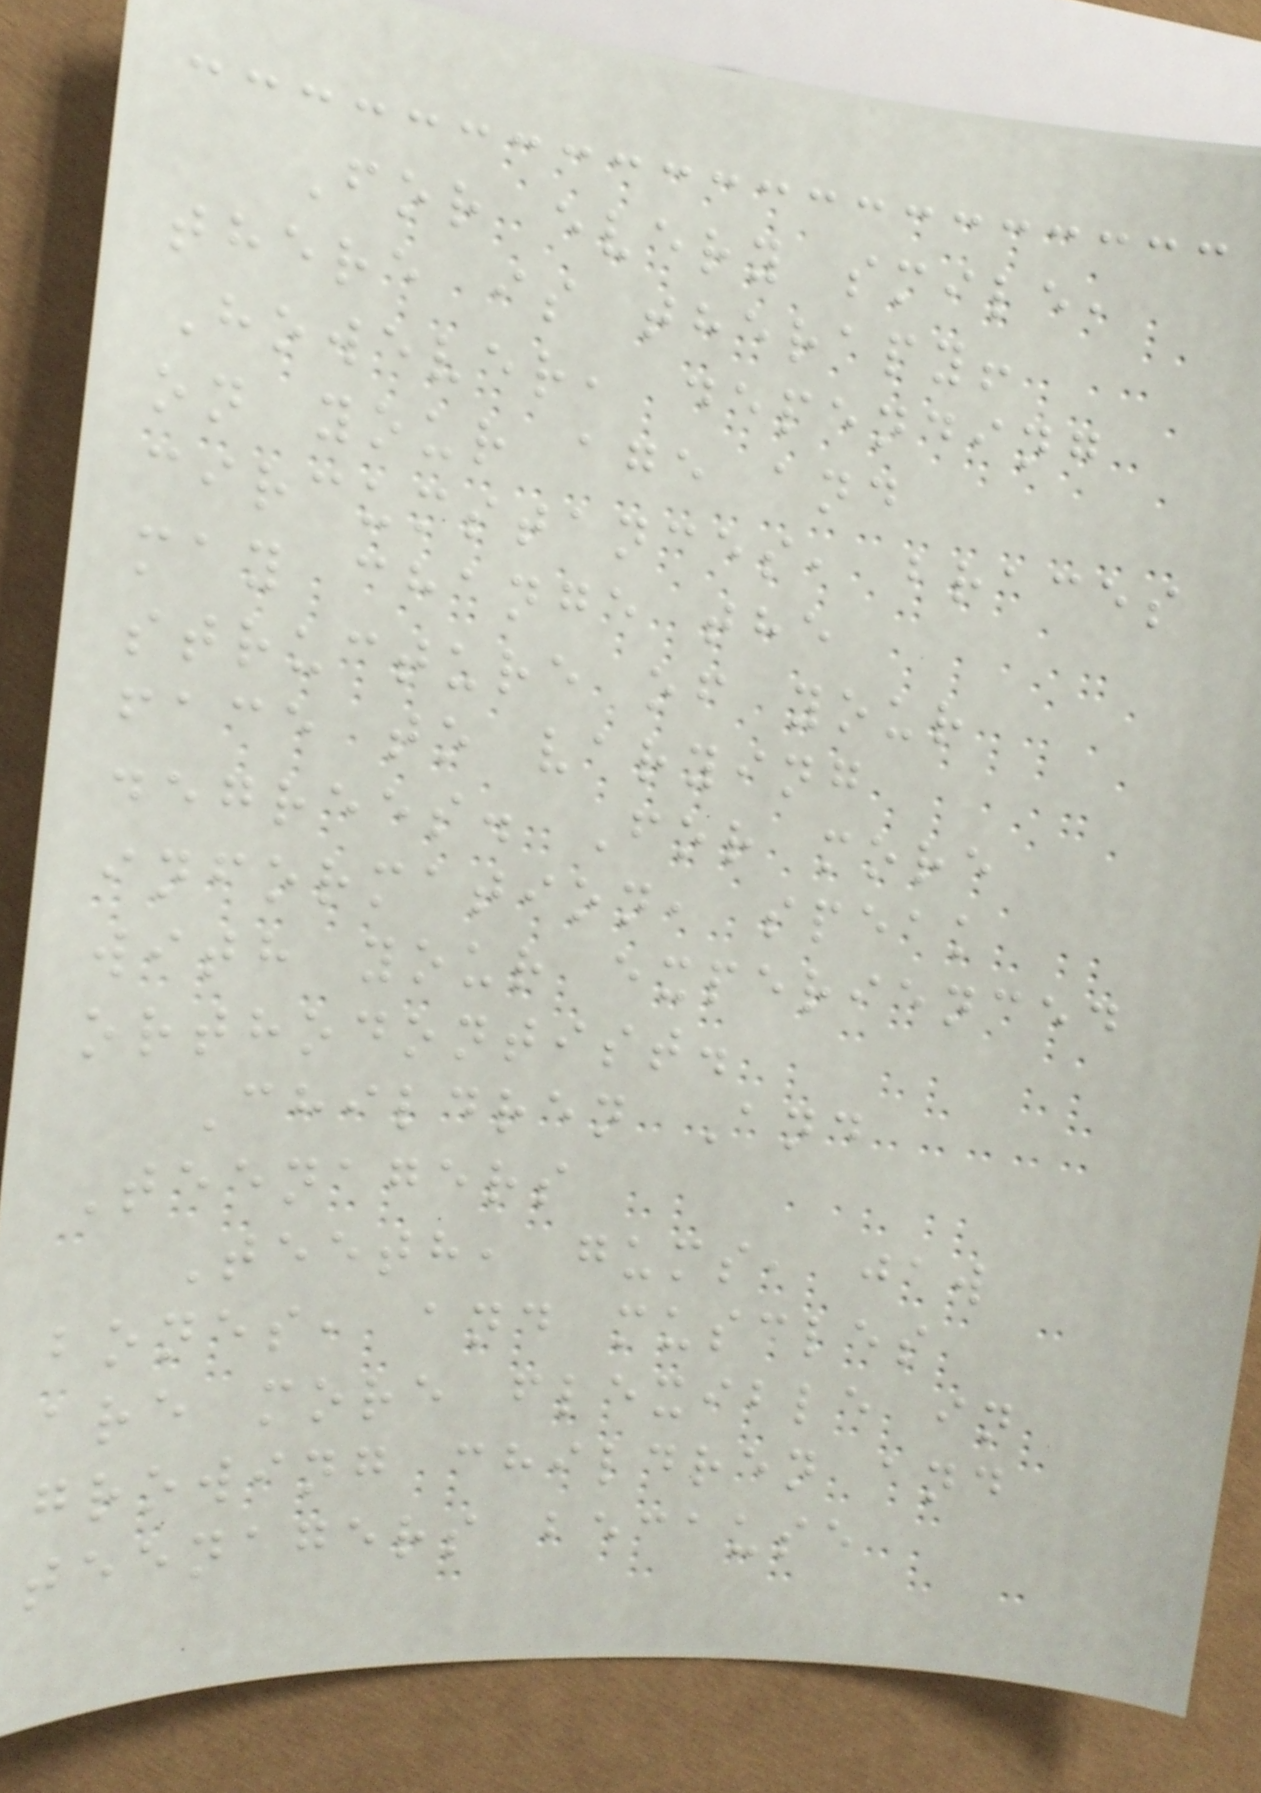For every smile,
there is therapy!
However, depending
on your age and
circumstances, braces
may change the
structure of your
face to varying
degrees. For more
information, speak
with your experienced
orthodontist.
Children And
Teenagers
Teeth, gums, jaw
bones, and muscles
are more flexible in
growing children and
teenagers because
